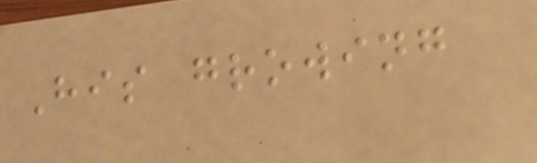His growing
